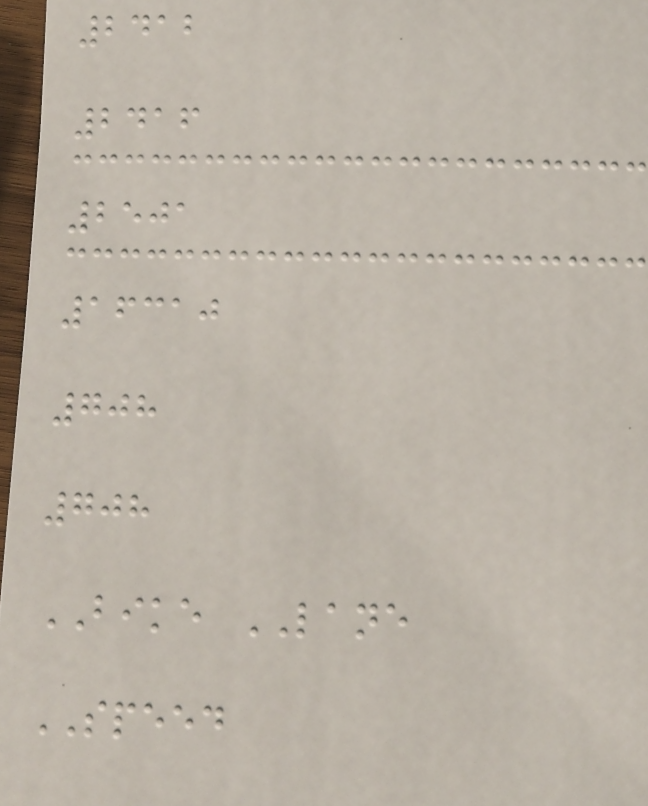2412
2416
2501
16310
708
708
BIKE LANE
SPEED
